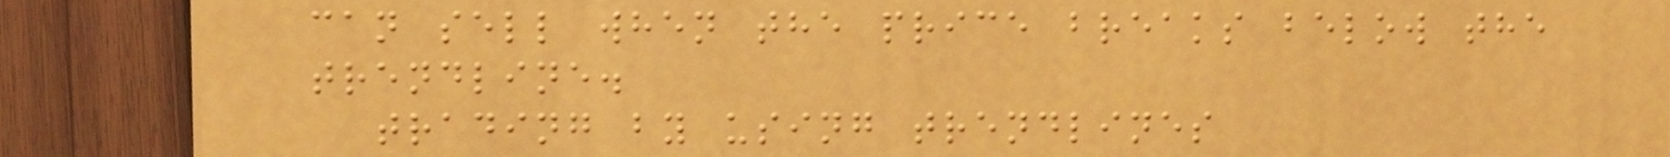can sell when the price breaks below the
trendline.
trading by using trendlines
